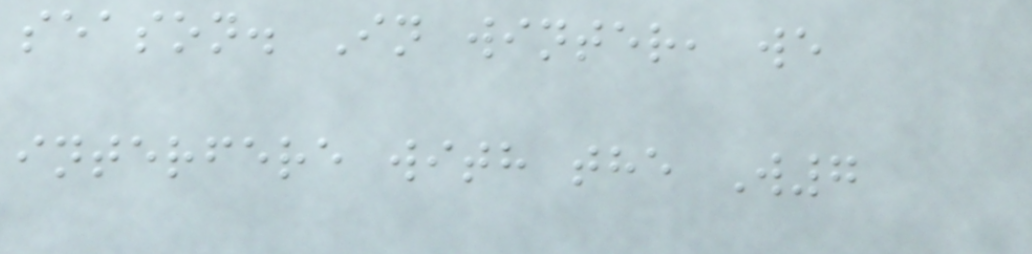season. In winter, we
interfere with the W7
